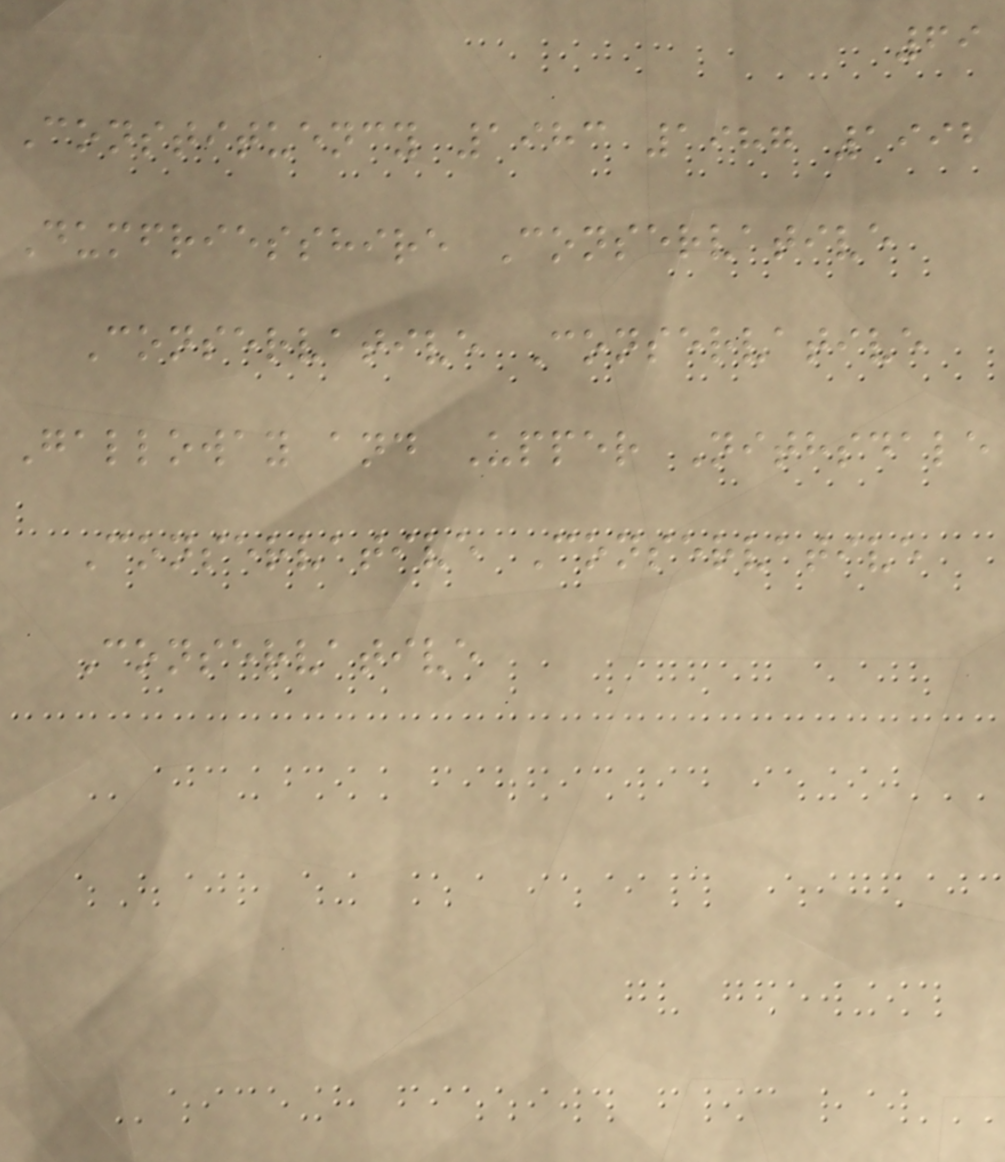69
Constituency 1983 1987 1992
Dumfriesshire Conservative
Conservative Conservative
Galloway and Upper Nithsdale
Conservative Conservative
Conservative
